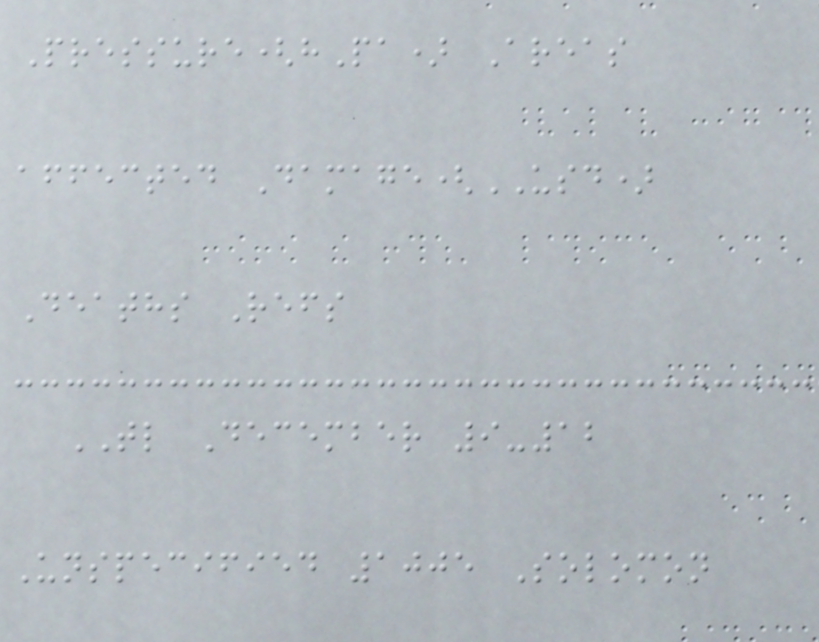Pressure(hPa) Areas
affected Damage(USD)
Deaths Refs
TL December 9-12
Unspecified 1005 Solomon
